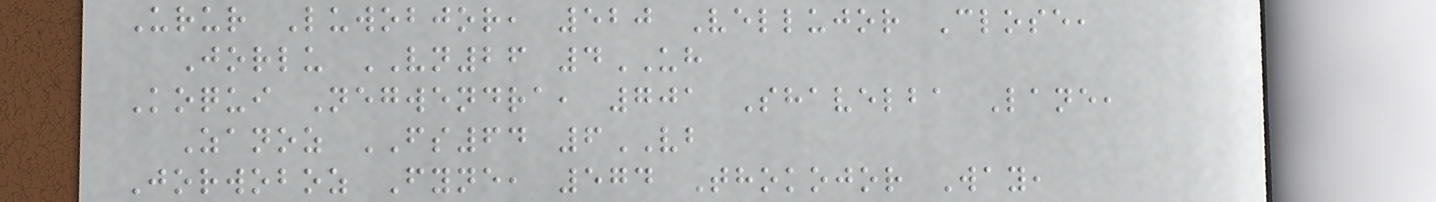Urur Luwobjor, 520 Vellujor Close,
Jorlu VN26 4UH
Koqui Negwendra, 701 Shavelba Lane,
Zanoz FS64 6VB
Jorwoboz Fyne, 574 Thokojor Way,
